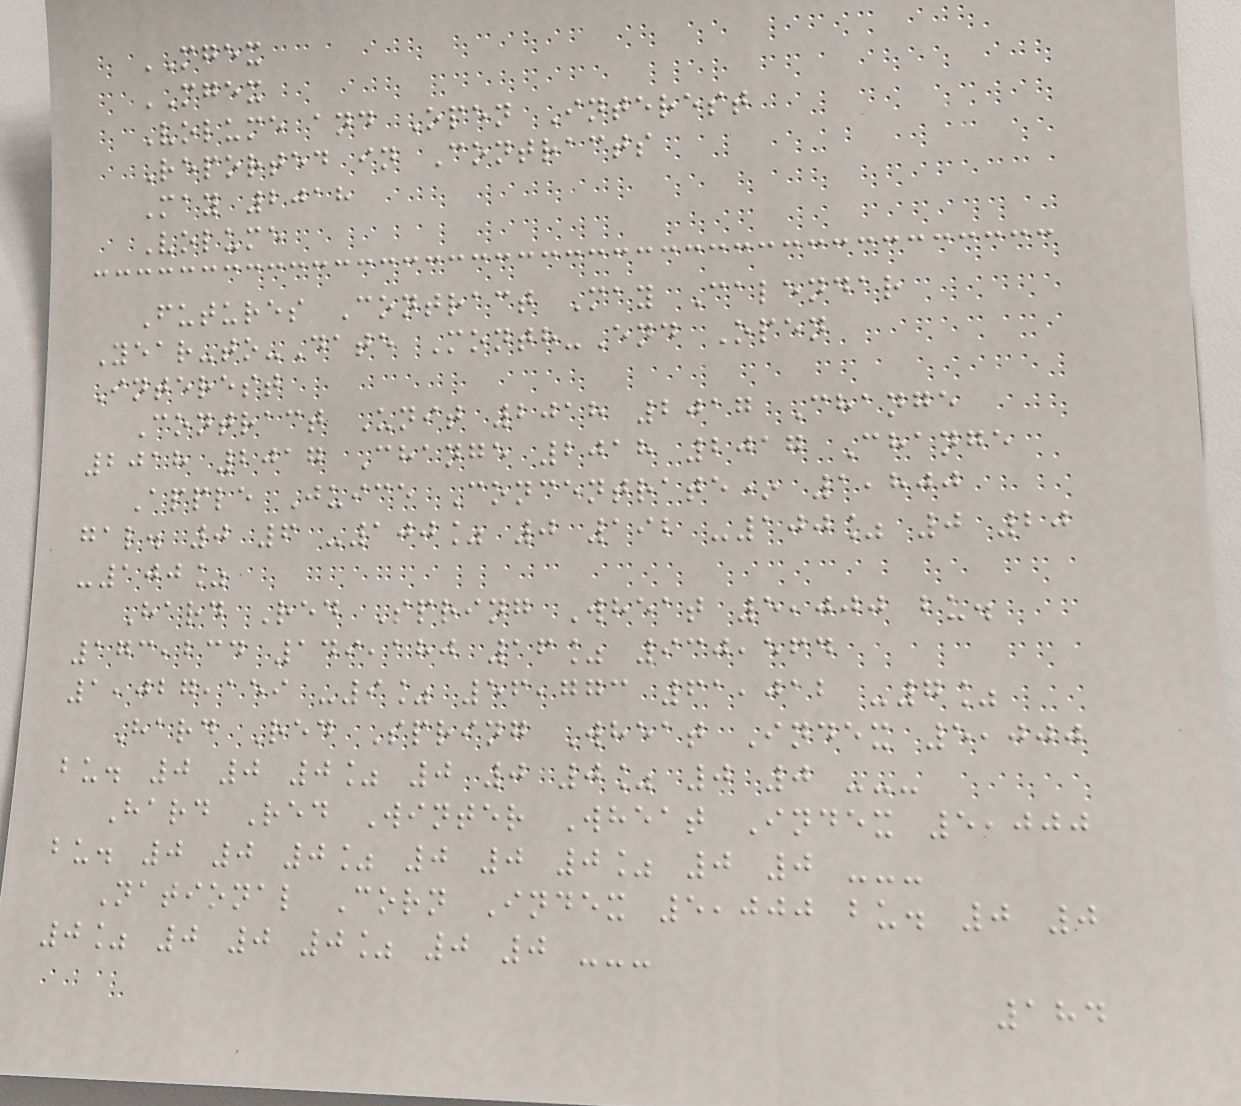MGEX
MGEX
Volume and Open Interest
Reported in Contracts
May 2018
Volume
Futures Contract May Calendar
Year-to-Date Month-End Open
Interest
Contract Unit 2018 2017 Change
2018 2017 Change 2018 2017 Change
Apple Juice Concentrate* 1,800
gal. 0 6 -100% 0 192 -100% 0 20
-100%
Hard Red Spring Wheat 5,000 bu.
173,234 149,180 16% 930,564
1,027,159 -9% 56,773 61,012 -7%
Hard Red Spring Wheat Index 5,000
bu. 0 0 0% 0 0 0% 0 0 ---
Hard Red Winter Wheat Index 5,000
bu. 0 0 0% 0 0 0% 0 0 ---
National Corn Index 5,000 bu. 0 0
0% 0 0 0% 0 0 ---
184
